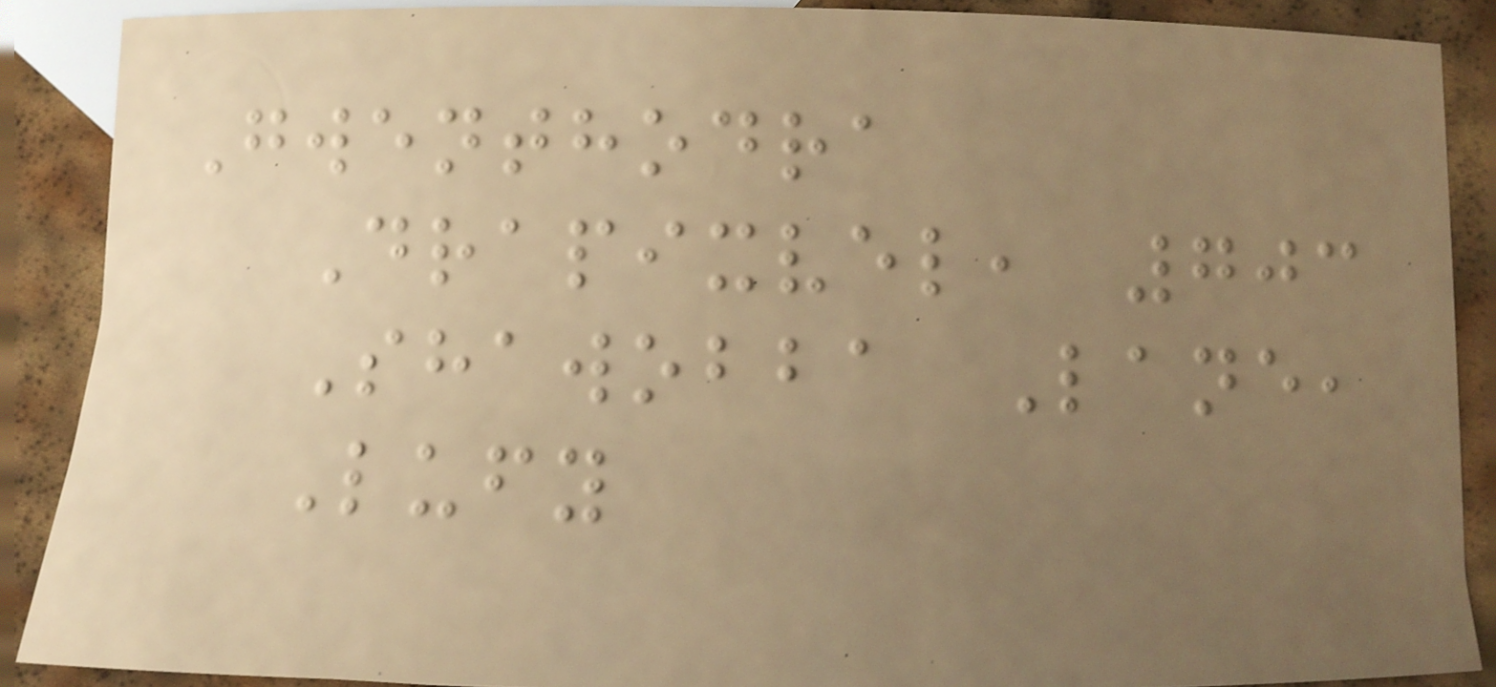Gwenthodra
Drapixvel, 703
Shawobba Lane,
Lufy
